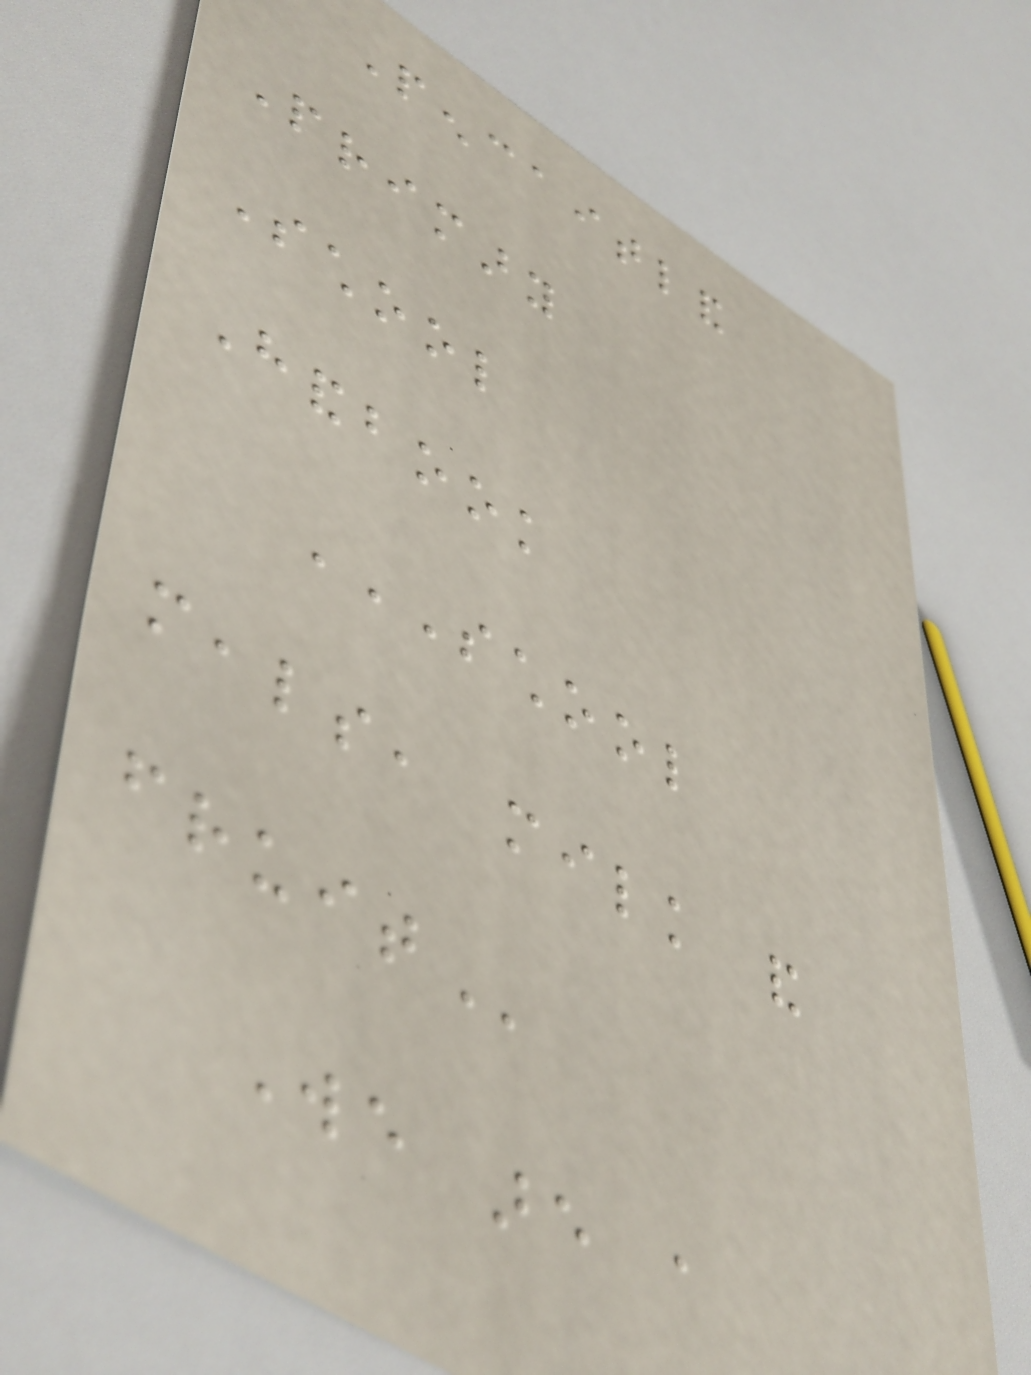Pencaitland
Primary
School
Handbook
SCHOOL
MEALS, MILK AND
FRUIT
We are a
